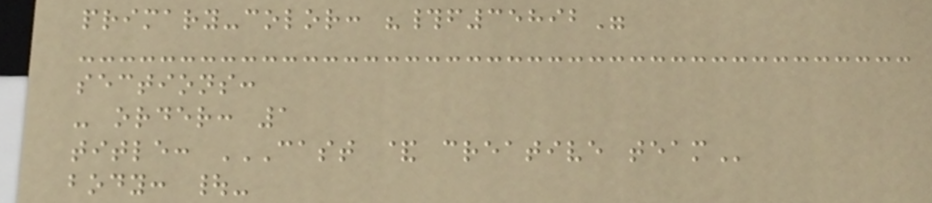primary-color: "#f35892"
sections:
- order: 1
title: CAST & CREATIVE TEAM
body: |-
